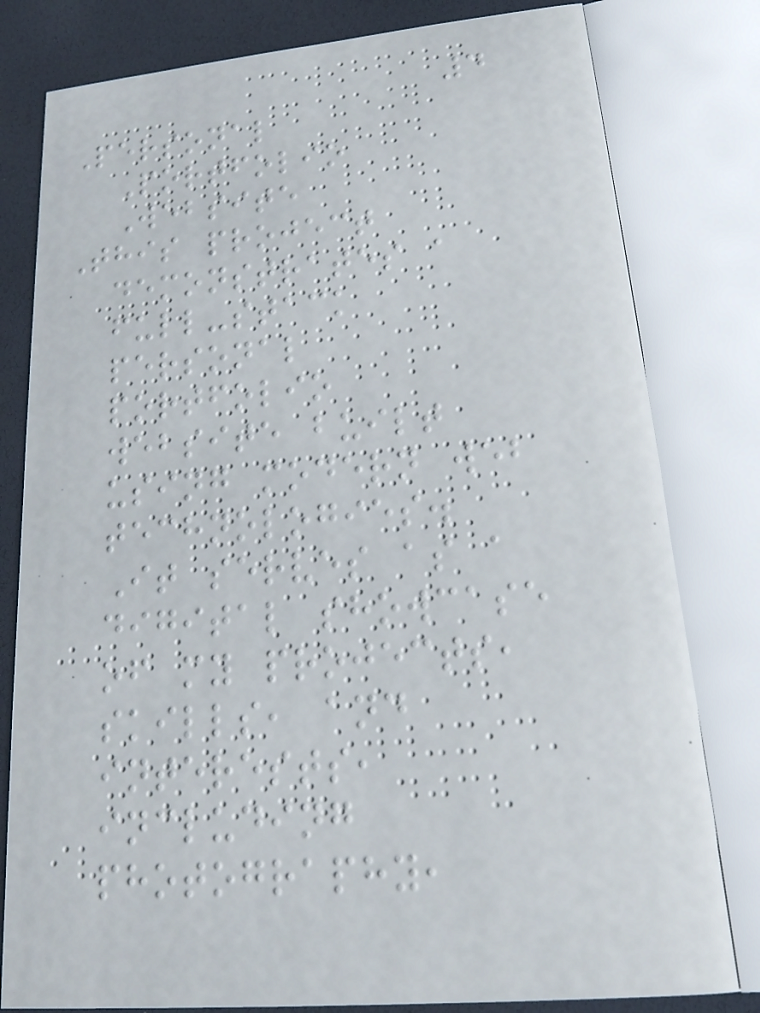4
Personal
Portfolio
Website
This project
demonstrates a
full-stack
personal
portfolio
website built
using modern web
technologies.
It serves as a
digital showcase
of my projects,
skills, and
interests,
including
photography,
